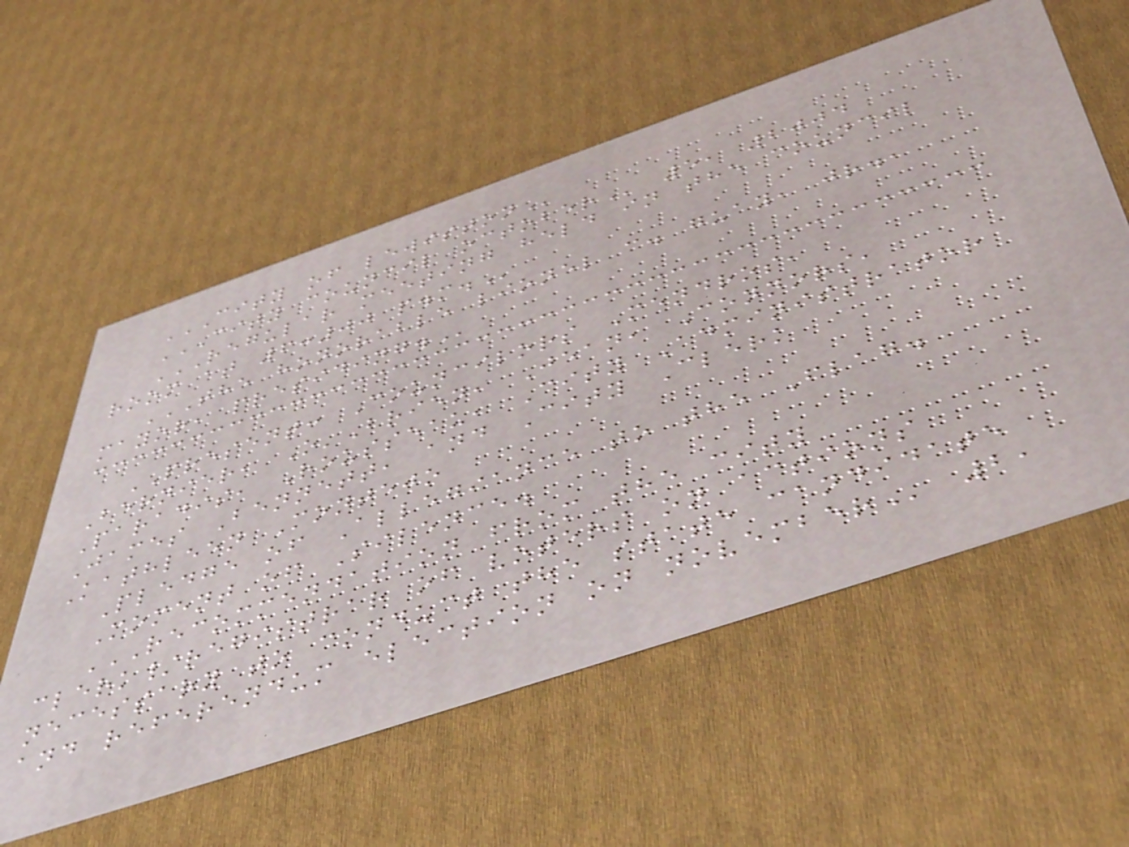CITY OF LEWISTON
CITY COUNCIL OCTOBER 5, 2004
REGULAR MEETING HELD IN THE COUNCIL
ROOM AT 6:00 P.M.
THE HONORABLE LIONEL C. GUAY, JR.,
MAYOR, PRESIDING.
PRESENT: Councilors Mendros,
Bernier, O'Brien, Jean, Connors,
Paradis, Rousseau, City Administrator
James Bennett, and City Clerk
Kathleen Montejo
Pledge of Allegiance to the Flag.
Moment of Silence.
RECOMMENDATION FROM THE CITY
CLERK/REGISTRAR OF VOTERS ON ACTIONS
NECESSARY TO CONDUCT THE STATE CANDIDATE
AND REFERENDUM ELECTION ON NOVEMBER 2,
